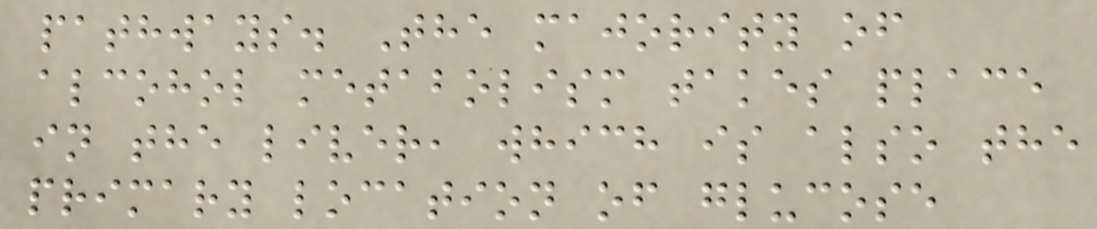pathways. The majority of
alcohol metabolism takes place
in the liver, which is also the
primary location of glucose
